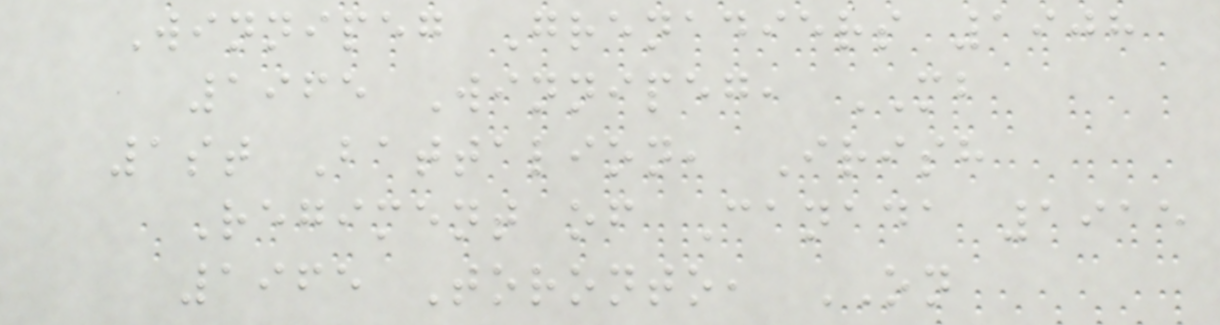Winnipeg Grenadiers 1908
1965 Winnipeg, MB
1st Battalion, Irish
Regiment of Canada 1915
1965 Toronto, ON
